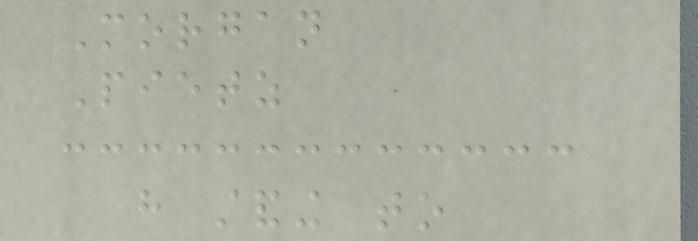Morgan
Pietz
have standing to
